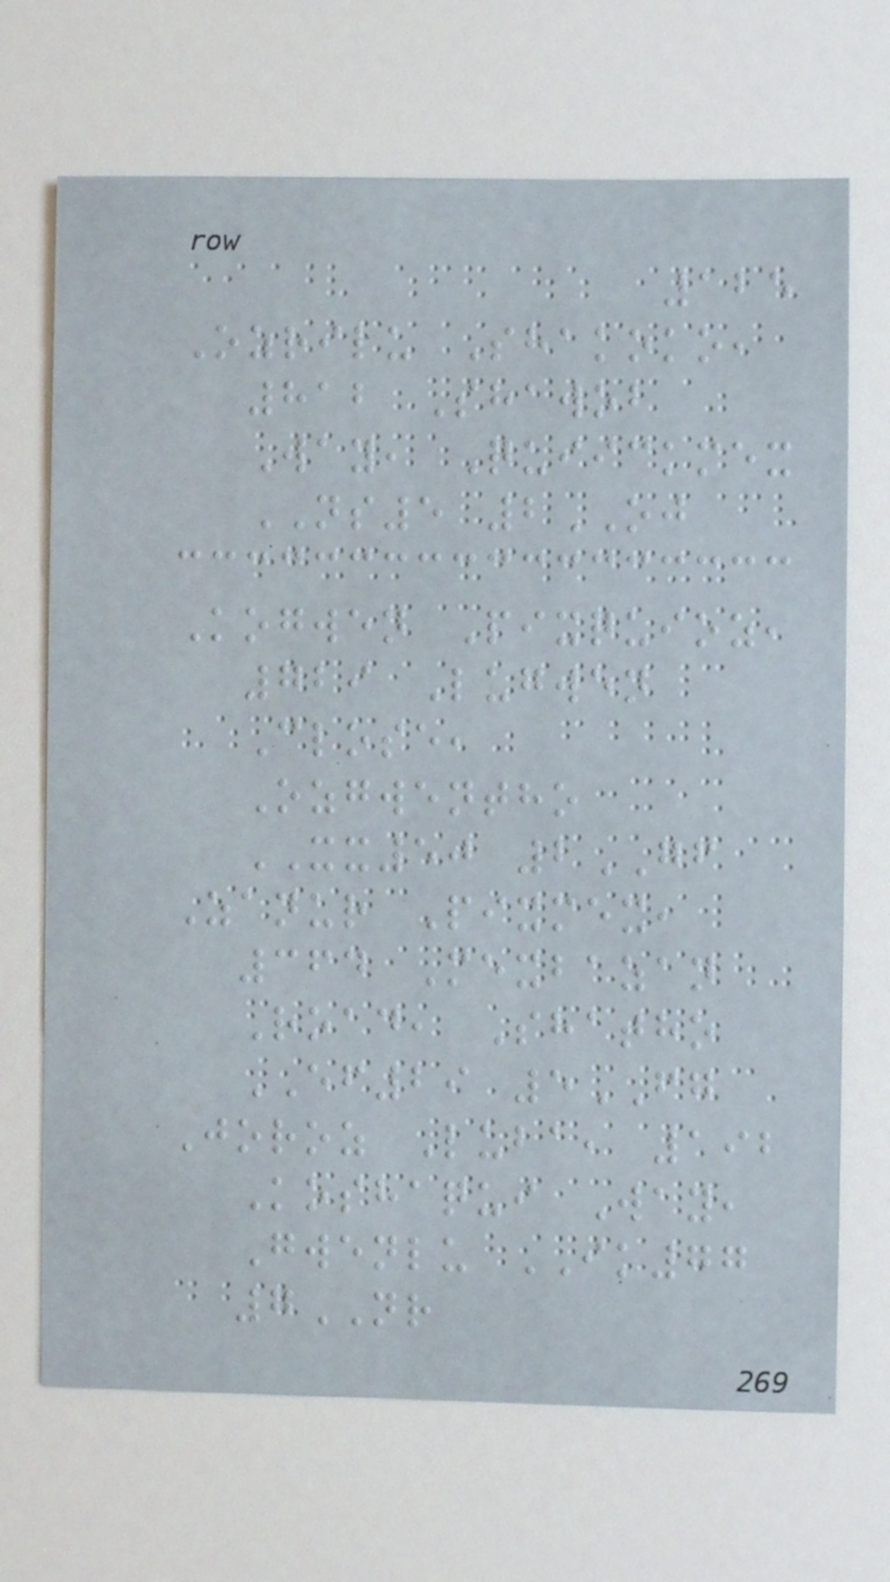125
Ozrilu Shakoko,
812 Shawob
Way, Quiickmex
NS5 2OJ
Kogwen Pixquioz,
729 Lugwen
Close,
Ozgwentho
XX50 2GF
Zanur Pixmex,
364 Mexbazan
Road, Shatho
EF29 5FG
Joroz Luba, 192
Koshaqui Way,
Gwenlu IK77
7NR
